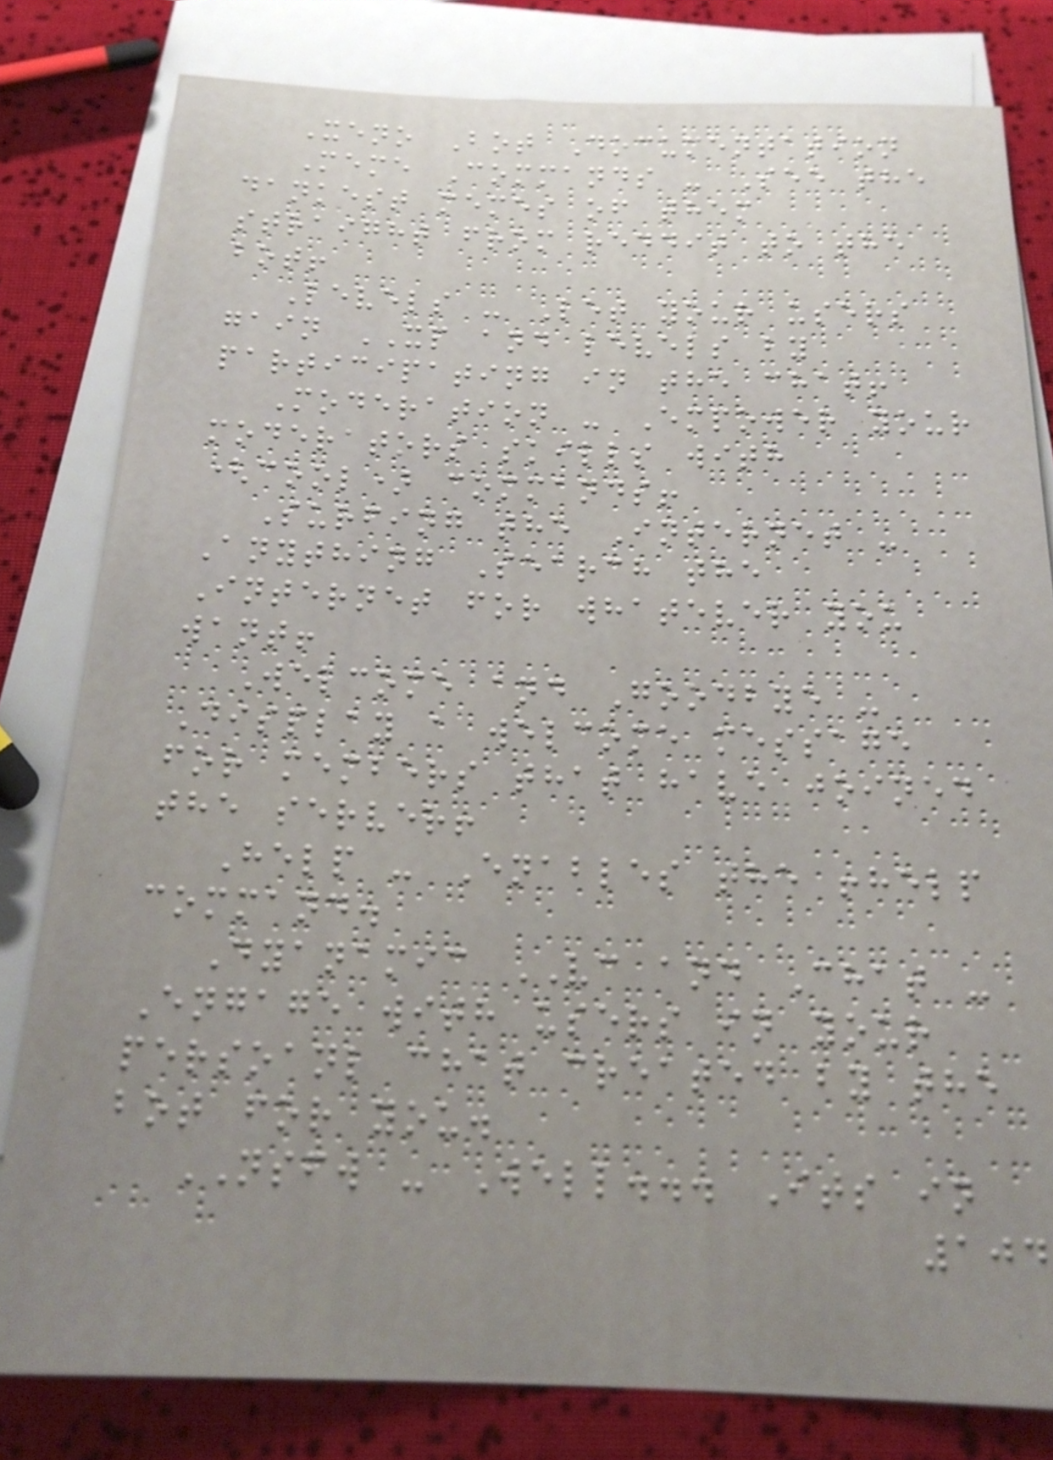Xeno Bot Documentation
Meme Commands - See the
dankest memes of them
straight from reddit to the
bot!
Levels - Let your users
gain XP and levels by
participating in the chat!
Moderation - Empower your
moderators skills with
(cool) commands!
Surfing the Internet -
Anything Search the
Internet for whatever you
want!
Welcome and Goodbye -
Display a welcome message
for members that have joined
the server!
Help - Enables the !help
command.
Dyanamic VC and Chat -
Engage with users in your
persoanl chat created by the
bot for you.
NSFW - Well... Its in
104
